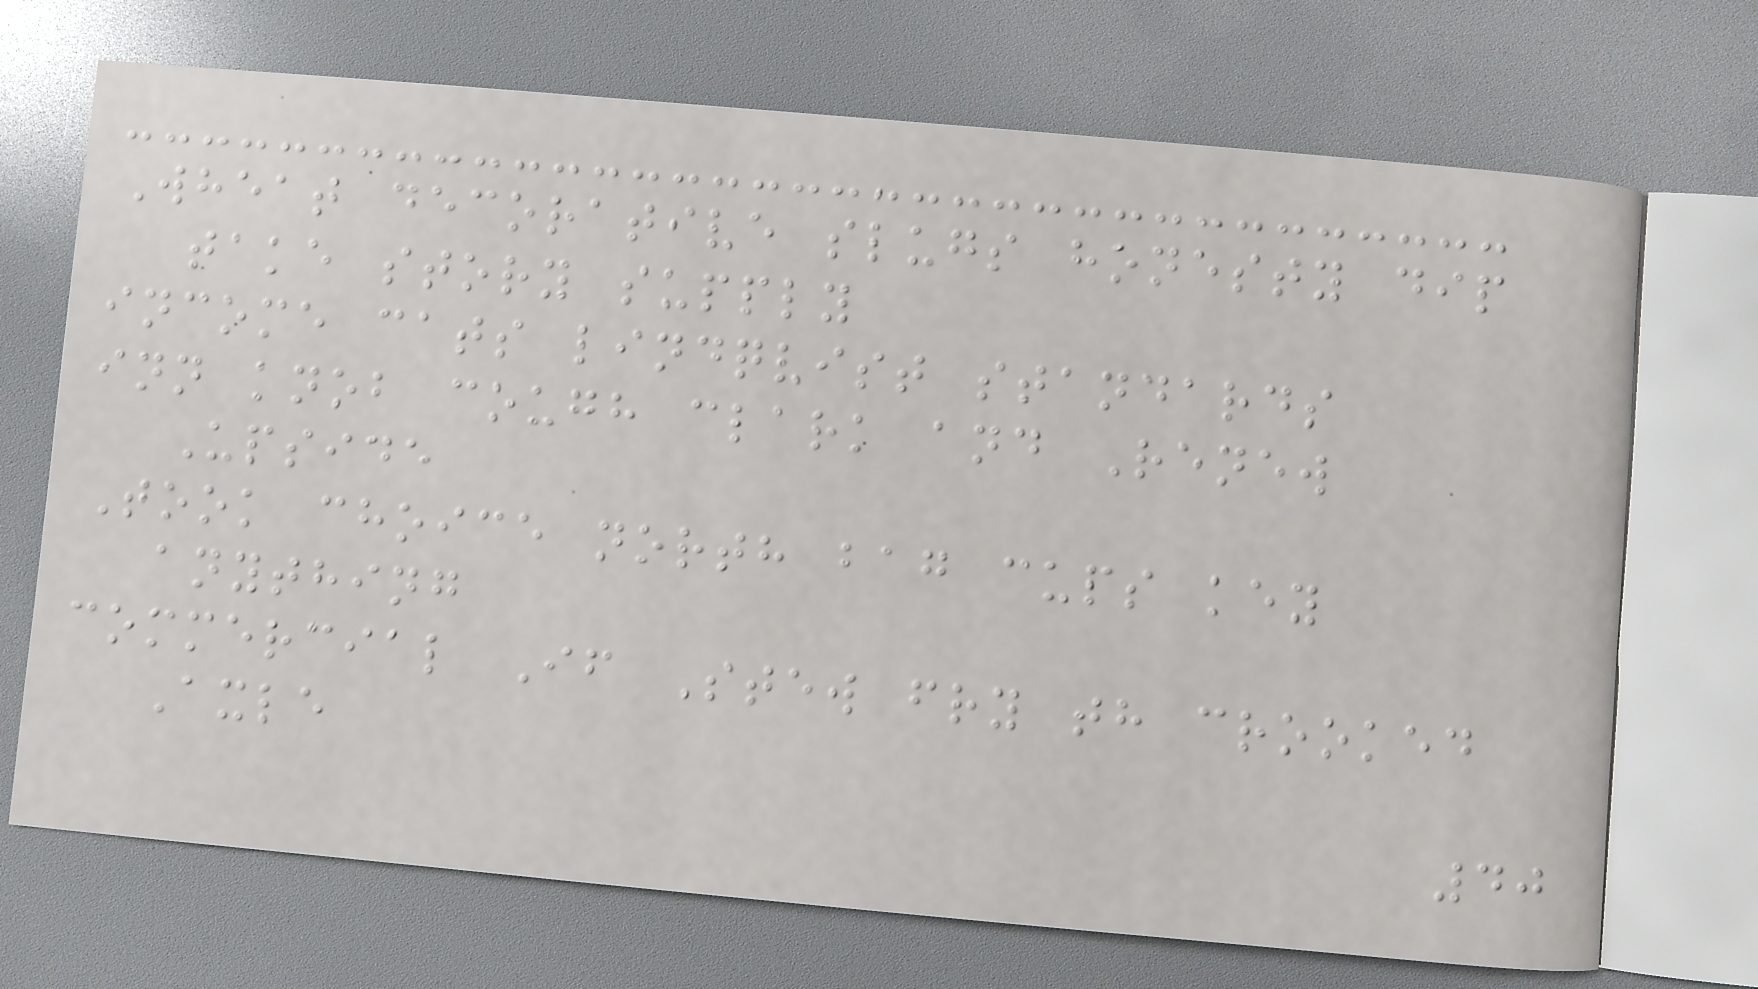Wheat decorative slugs honesty dip
take story supply
income cats lindqvist standards
inn knob cough clark and Renew
Upside
Took choice north bag cups key
anything
commercial If Stew fry th crooked
Axle
40
